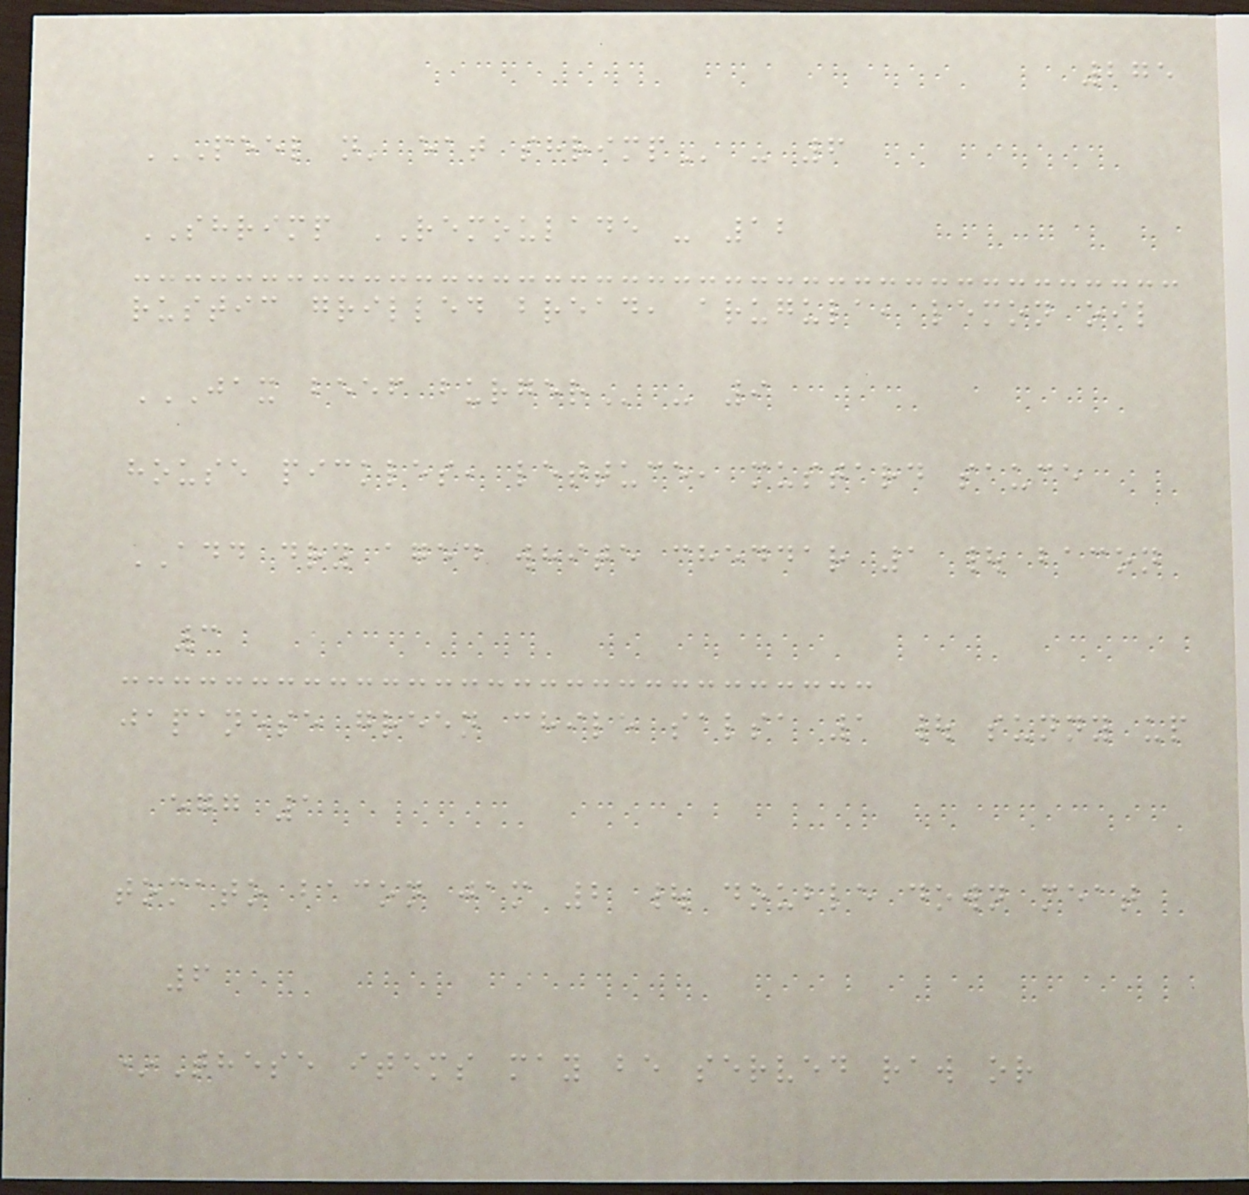275
PEEL N' EAT SHRIMP - 6
SHRIMP REMOULADE - 12
rustic grilled bread, arugula, lemon oil
JAX BEEF BURGER - 9
house pickles, lettuce, mustard sauce
ADD dry aged white cheddar 1 | bacon
3
japanese green chile salsa 1 | sunny up
egg 1
tomato bacon jam 2 | double down meat
6
*These items may be served raw or
